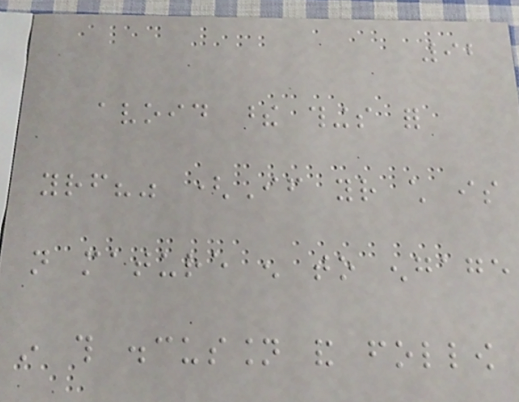92
avoid these things for
yourself?" (If your child is
not mature enough to engage
in this discussion and follow
